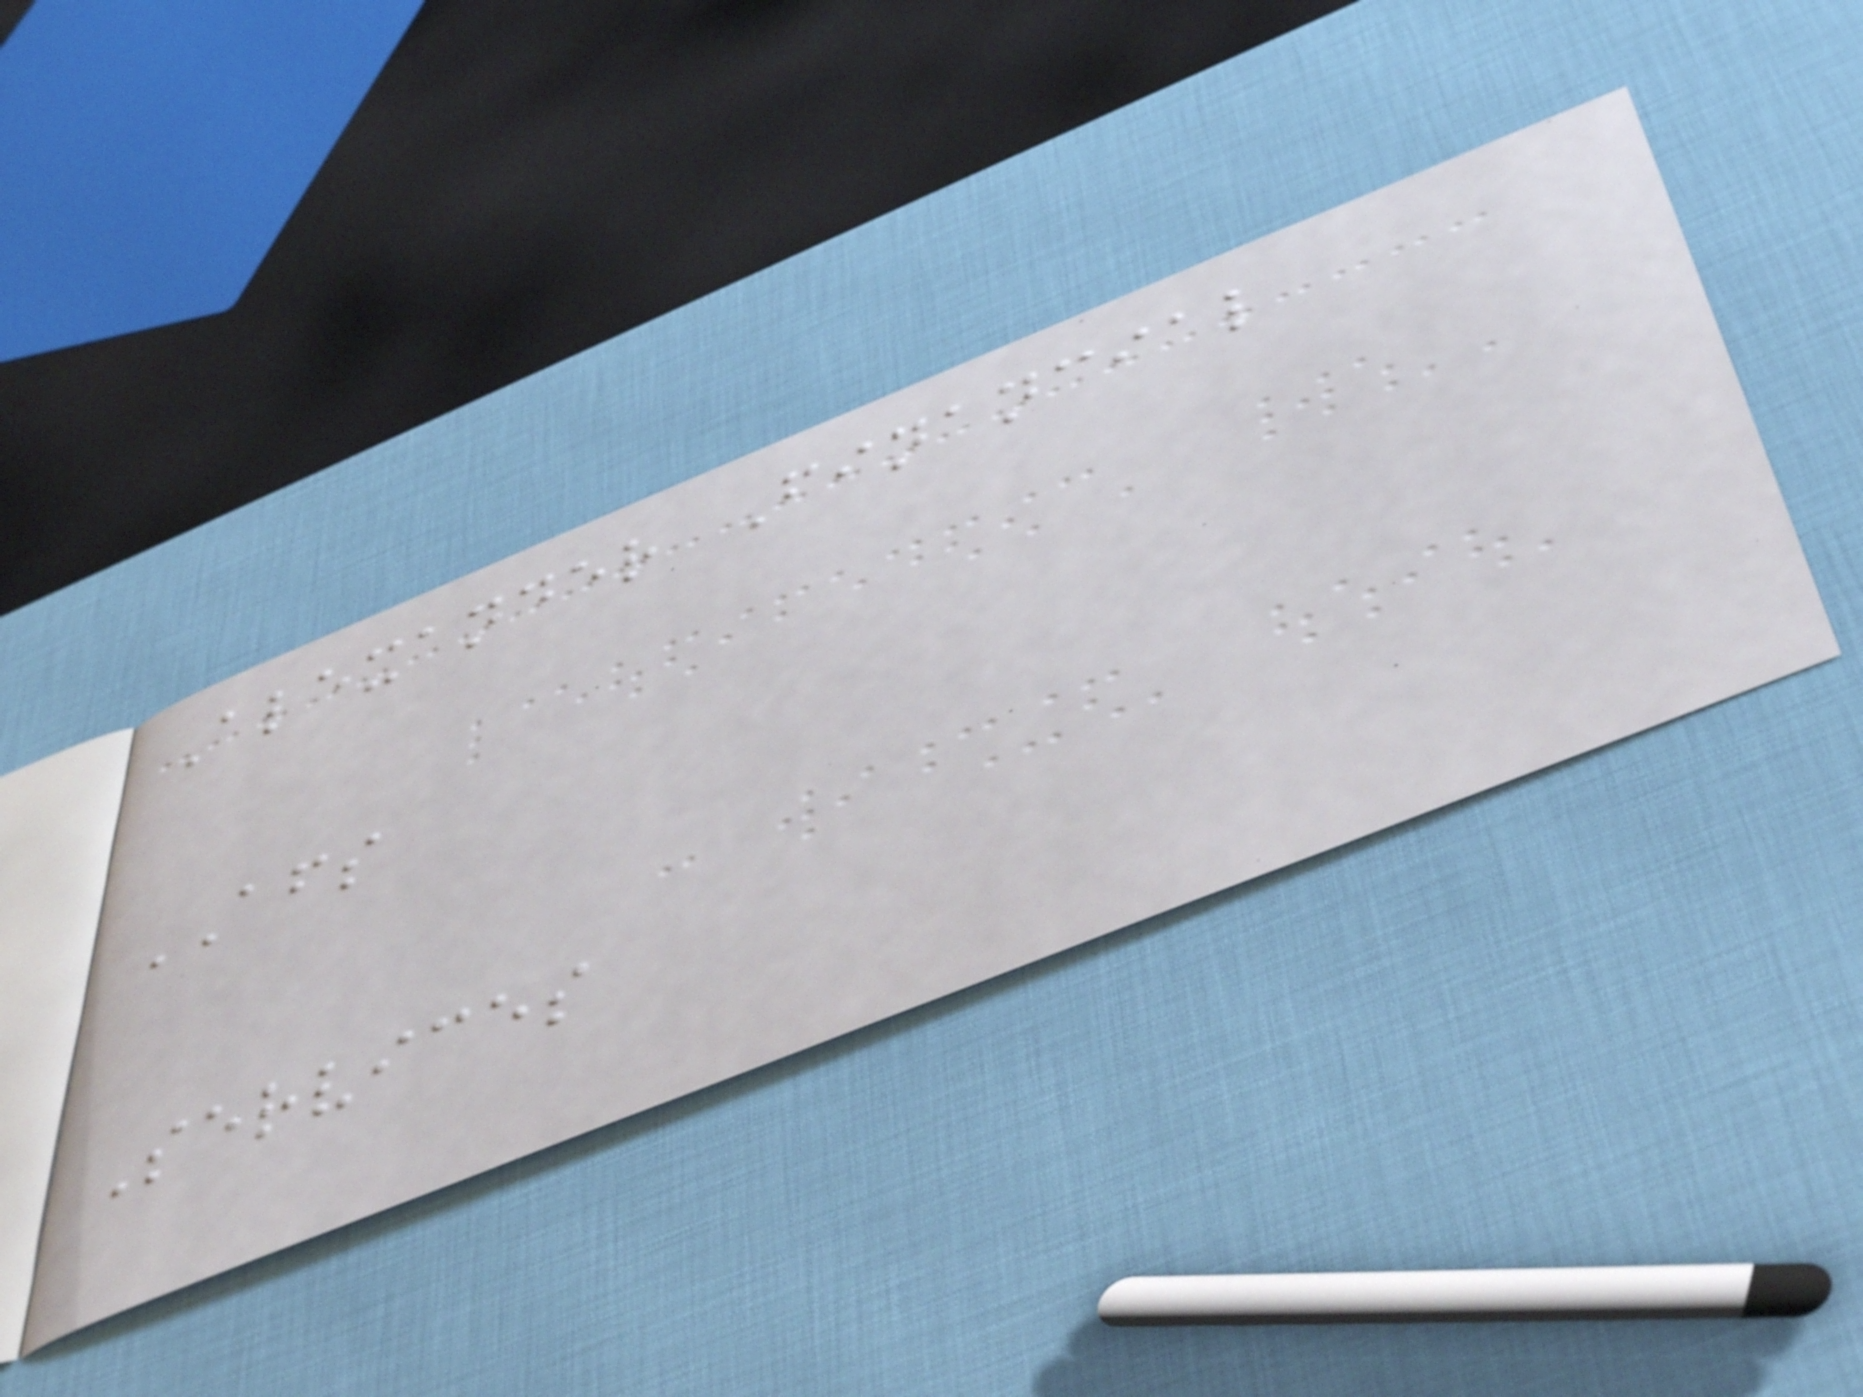Alexander Financial
AFS
Services
